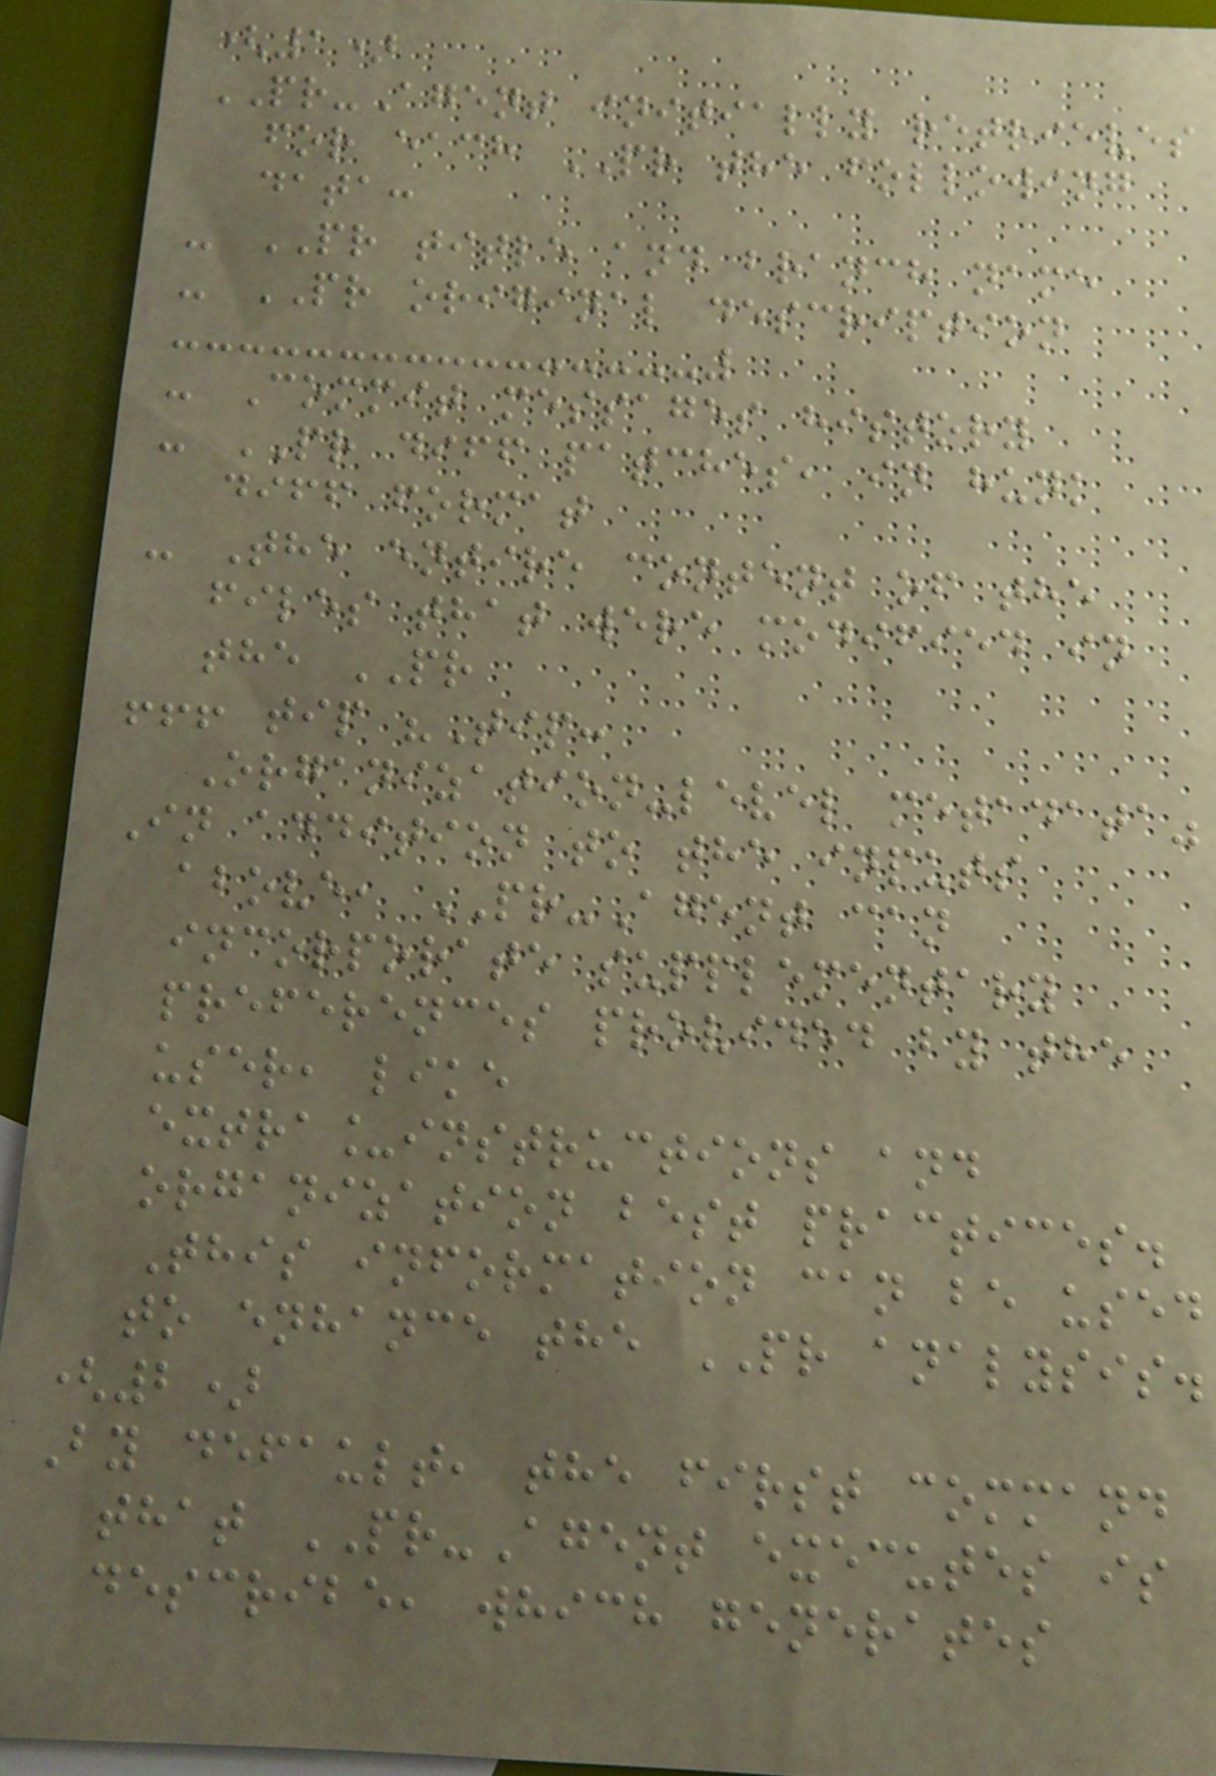(1)
PR-Agent initially retrieves
for each PR the following
data:
- PR title and branch name
- PR original description
- Commit messages history
- PR diff patches, in hunk
diff format
- The entire content of the
files that were modified in
the PR
!!! tip "Tip:
Organization-level metadata"
In addition to the inputs
above, PR-Agent can
incorporate supplementary
preferences provided by the
user, like
extra_instructions and
organization best practices.
This information can be used
to enhance the PR analysis.
(2)
By default, the first command
that PR-Agent executes is
describe, which generates
